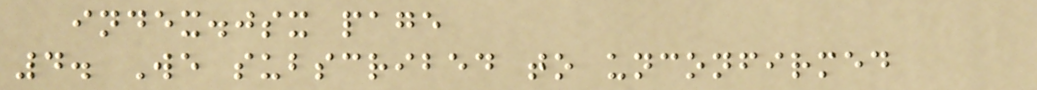index.jsx page
4. We subscribed to unconfirmed
